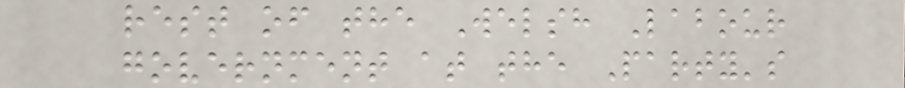rest of the Welsh Labour
government at the Party's
